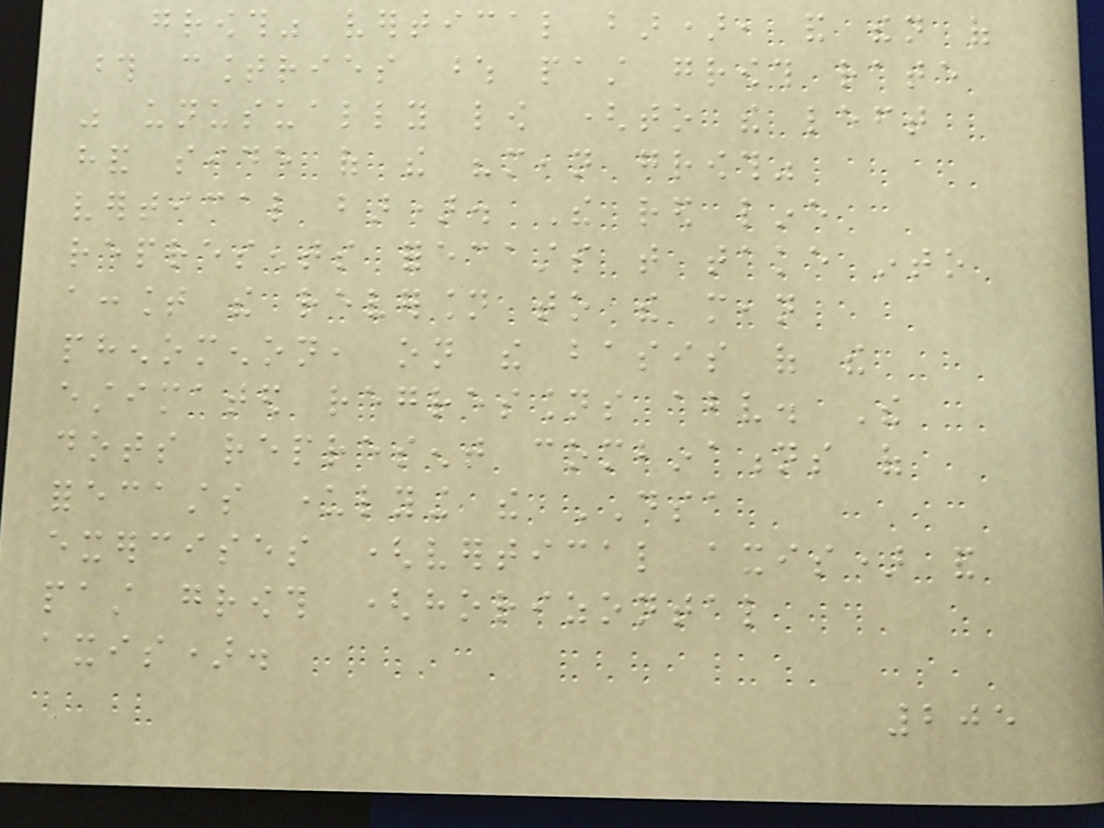growth" vertical bar), and then of
those countries whose past growth rate
was unusually low (to the left
hand side of the "mean growth"
vertical bar). The red line
represents forecasts that take into
account the reversion to the mean
phenomenon, on the basis of the
estimated regressions above. The
dots represent combinations of
forecasts underlying the DSA
exercises (vertical axis) and
past growth (horizontal
axis).
205
